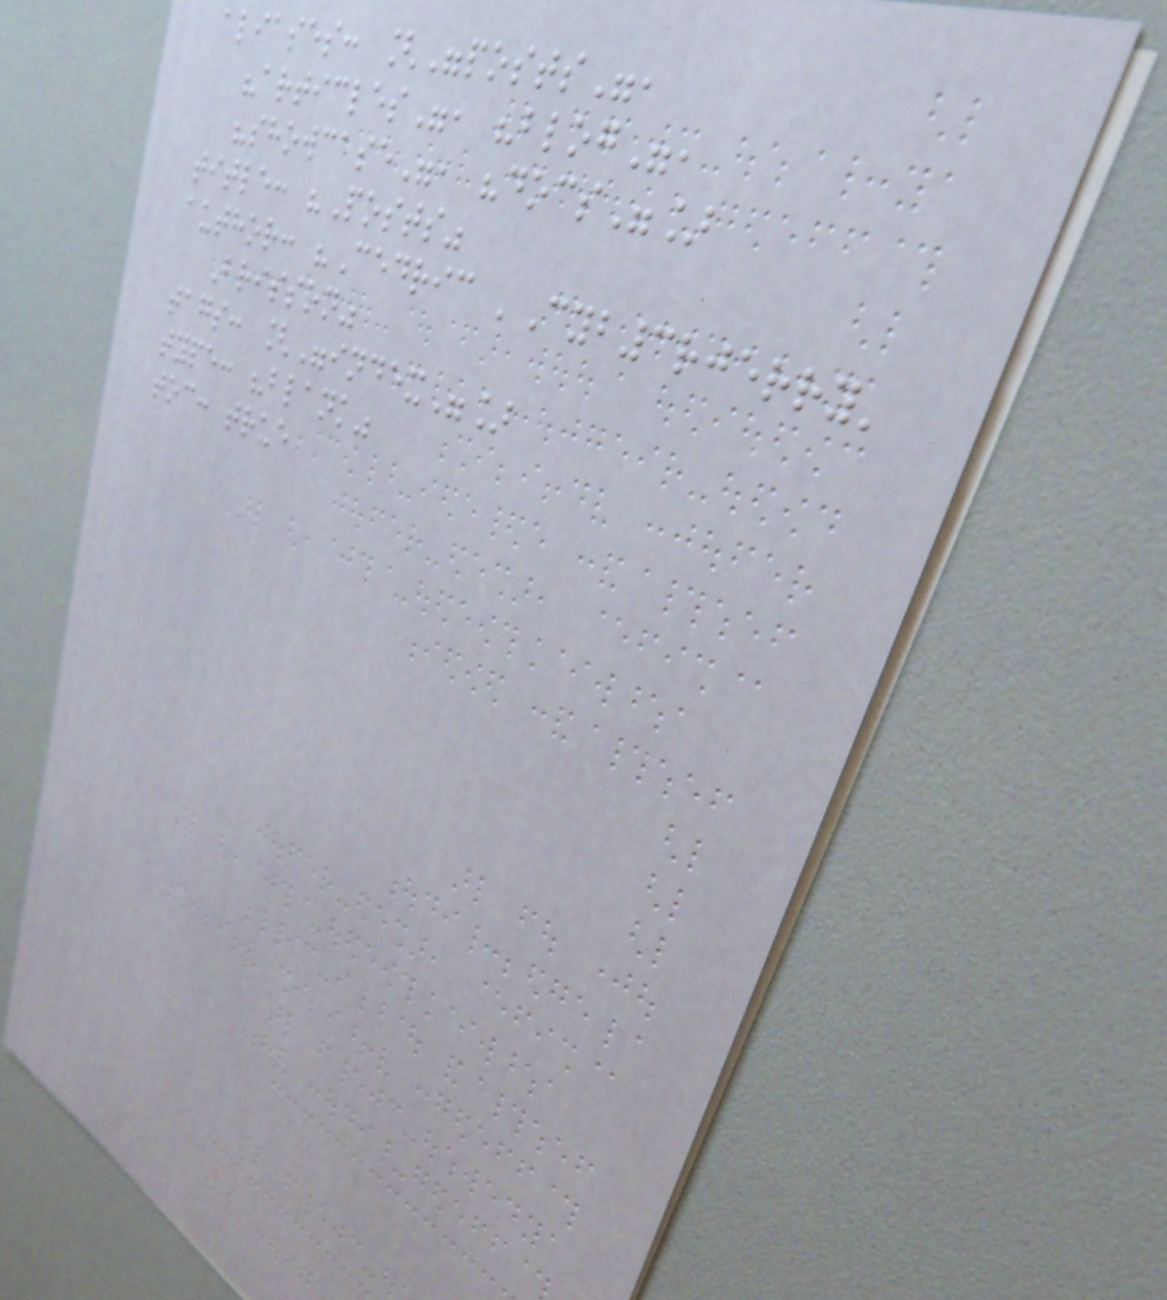aliases: ["posts",
"articles", "blog",
"showcase", "docs"]
title: "Posts"
author: "Cedric 'Cyb3rjerry'
Brisson"
tags: ["index"]
type: "blank"
toc: true
